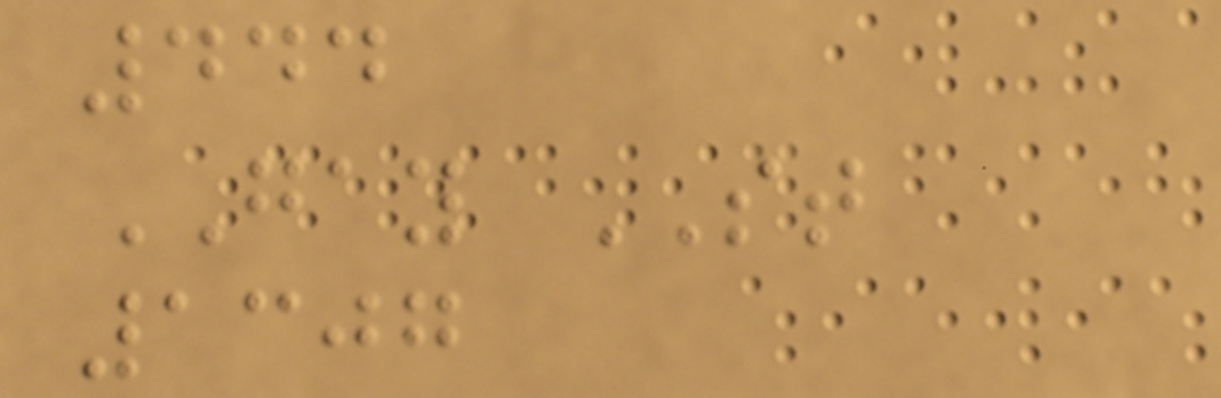444
GAY ST
1307
